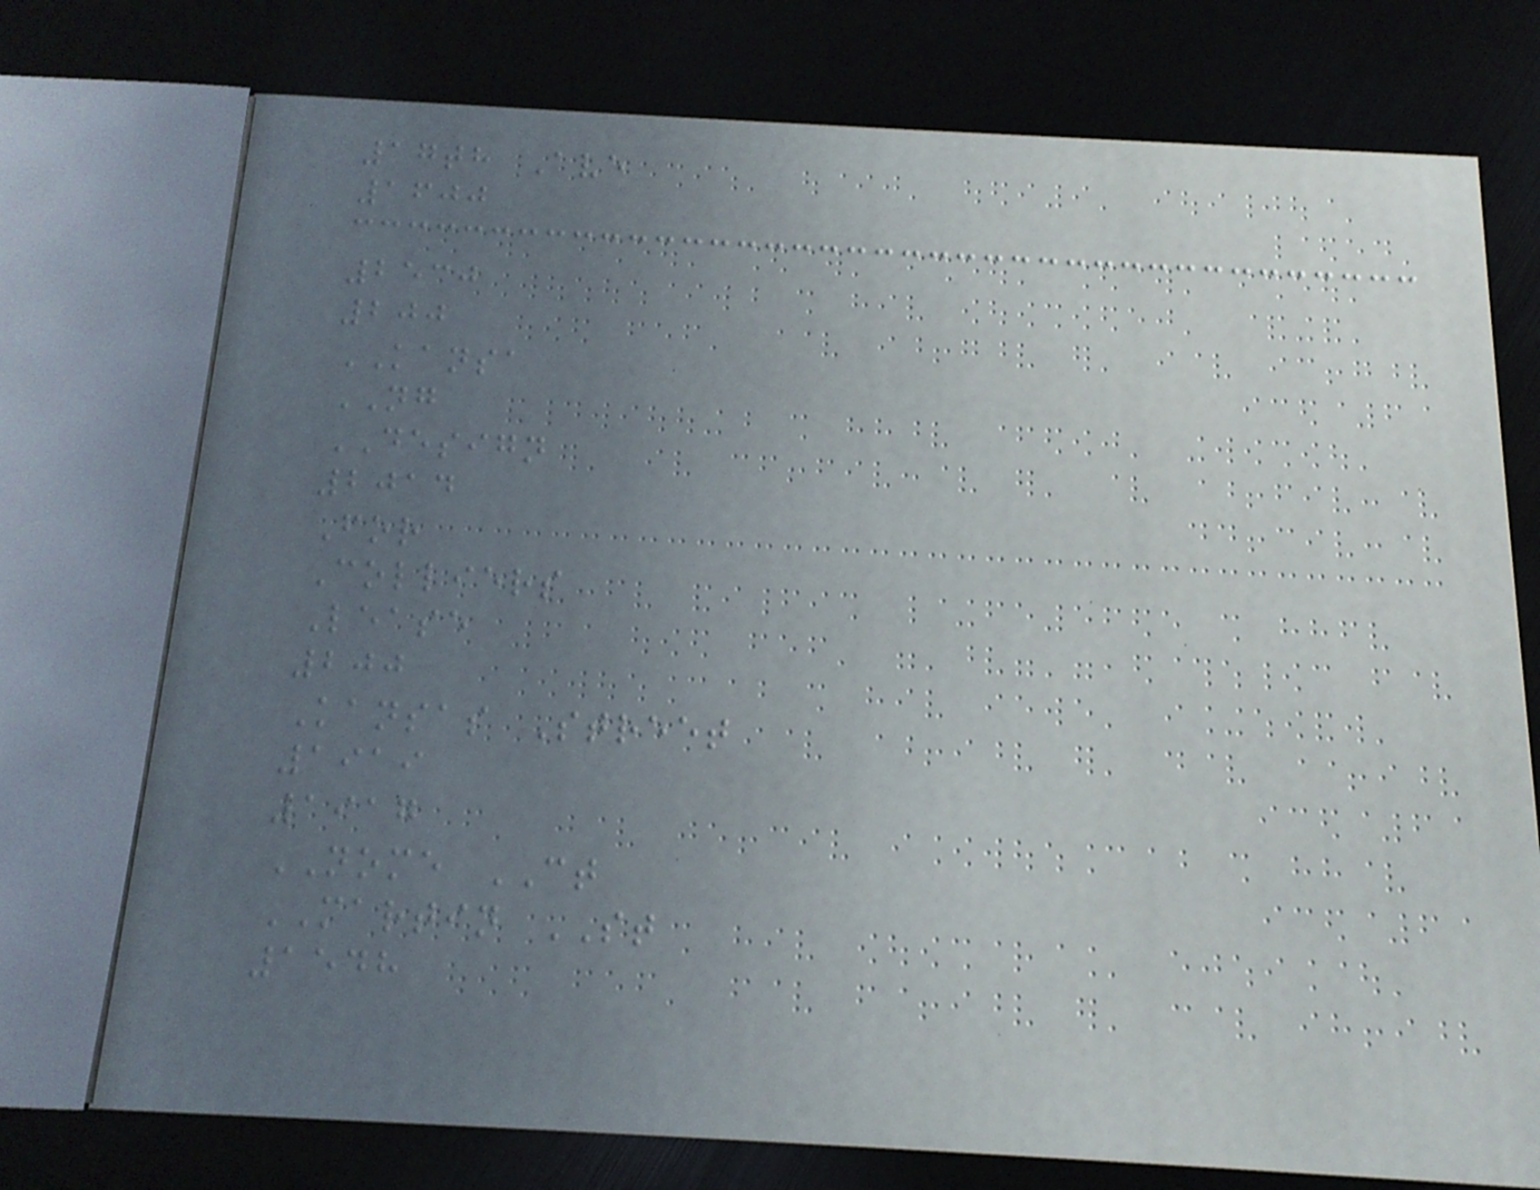17th Ave
1600
2530
200
KANSA
NG
DESIGN
2014
For
Colliers
Lease
200
Kansas Street
1919
1917
NOME CT
MARTIN ST
1548
